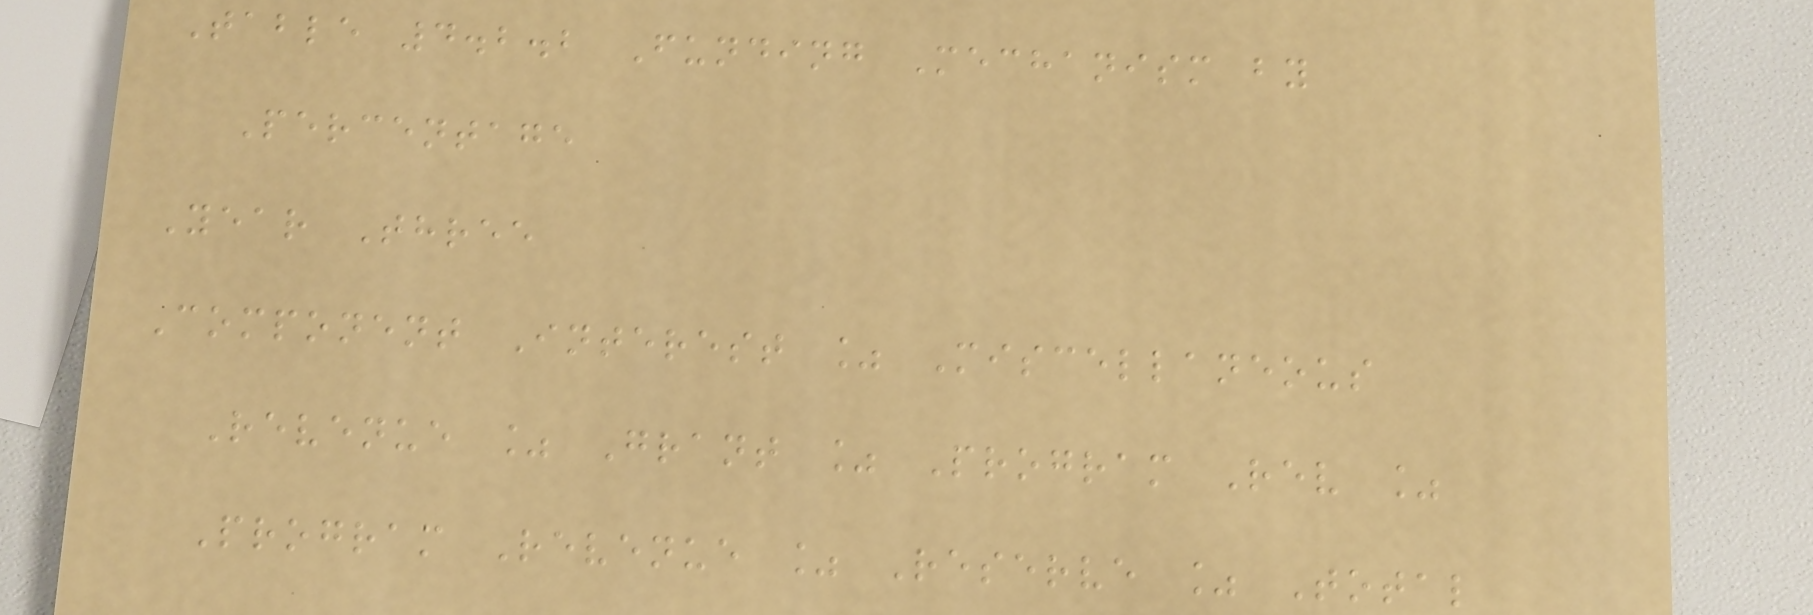Table 4.2.2 Funding Mechanism by
Percentage
Year Three
Component Interest % Miscellaneous
Revenue % Grant % Program Rev %
Program Revenue % Reserve % Total
